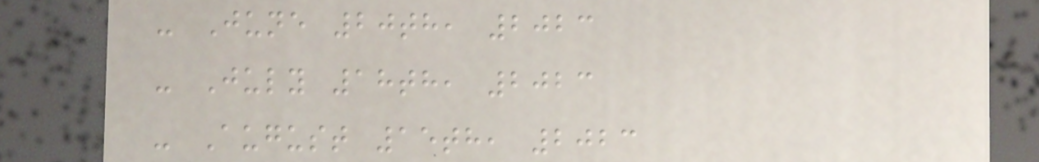- June 20th, 2023
- July 18th, 2023
- August 15th, 2023
